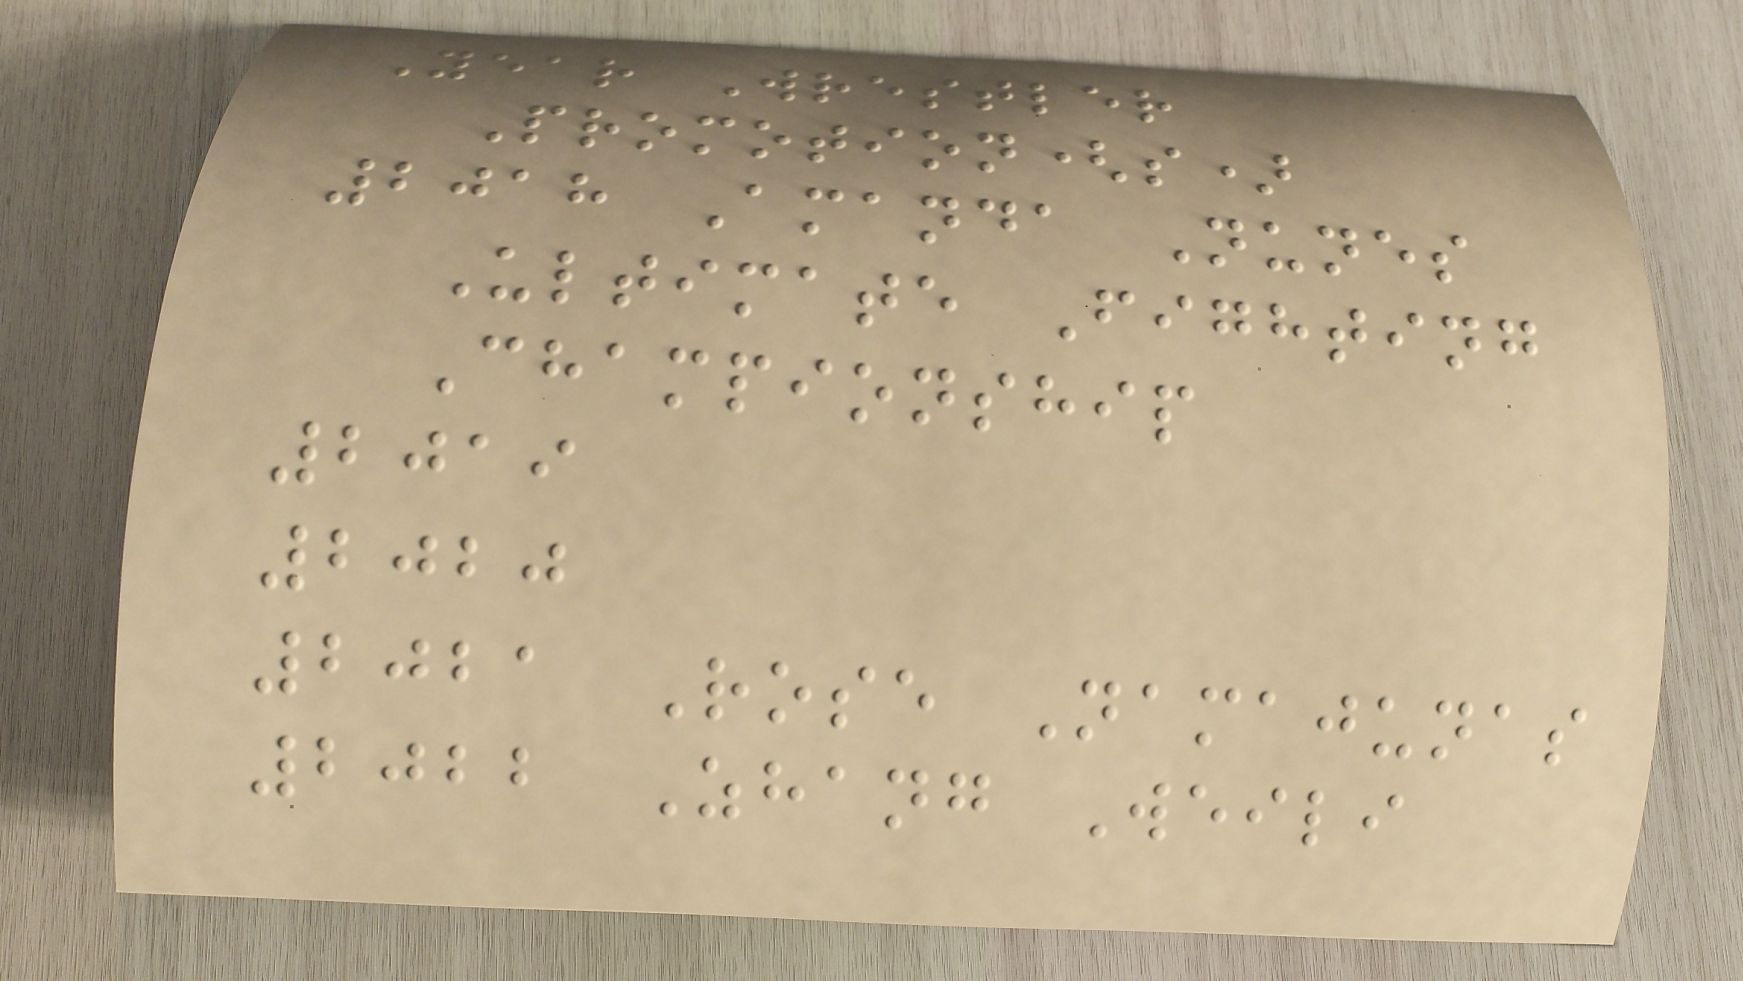Year Wrestler
Promotion(s)
2018 Amanda Nunes
Ultimate Fighting
Championship
2019
2020
2021 Rose Namajunas
2022 Zhang Weili
